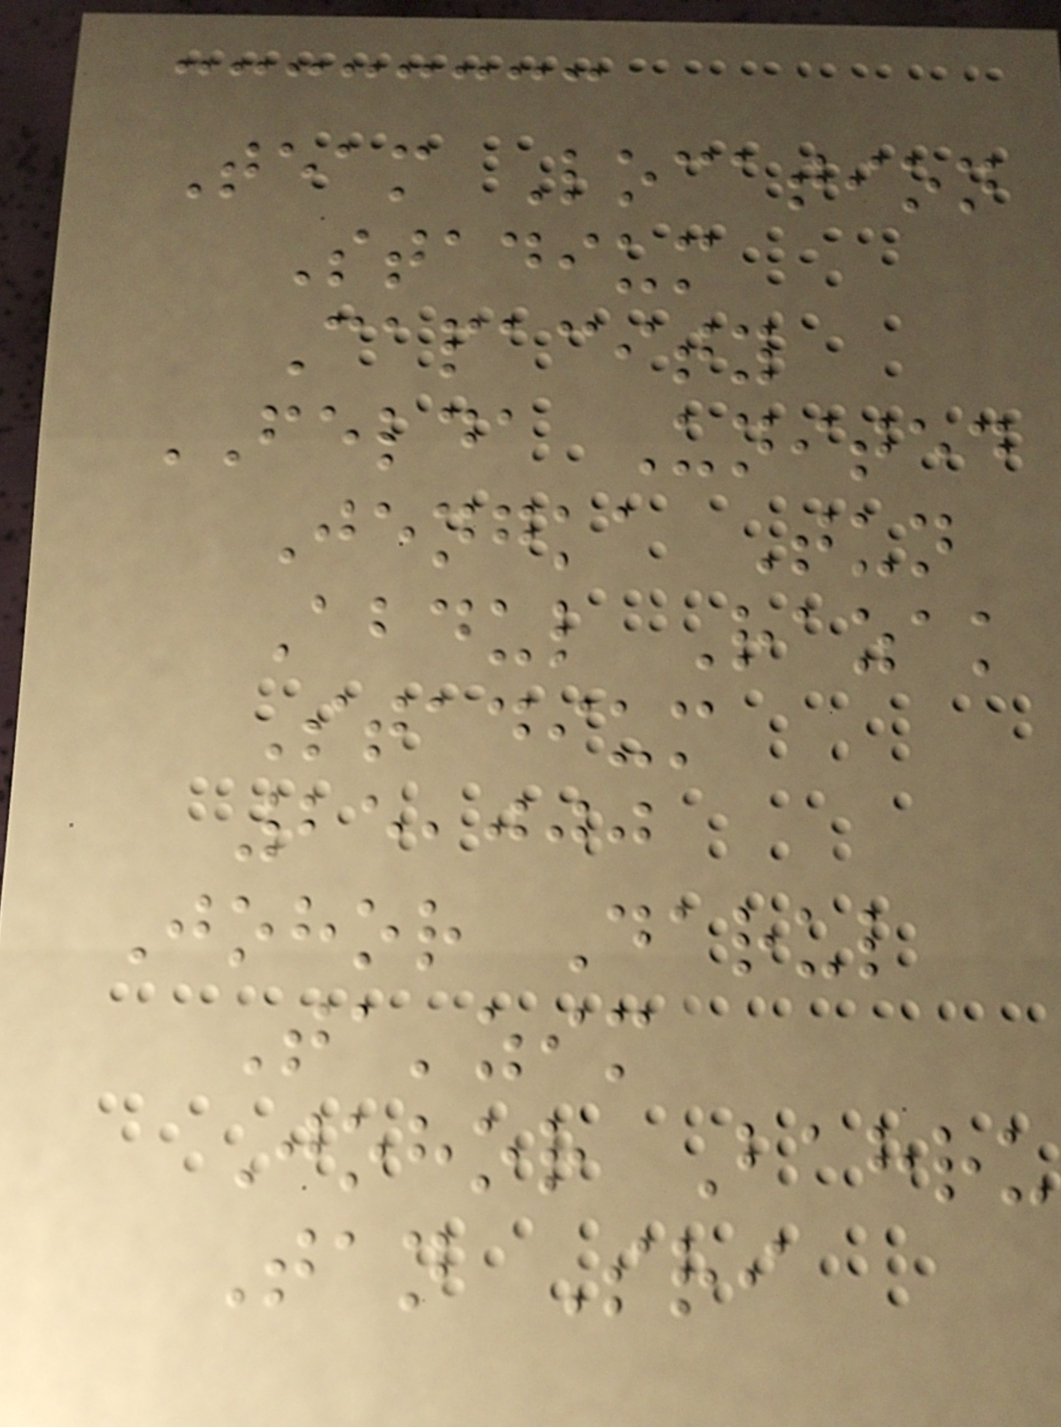Team Location
Stadium
Capacity
FELDA United
Jengka Tun
Abdul Razak
Stadium
25,000
Johor Darul
Ta'zim
Johor Bahru
Tan Sri
